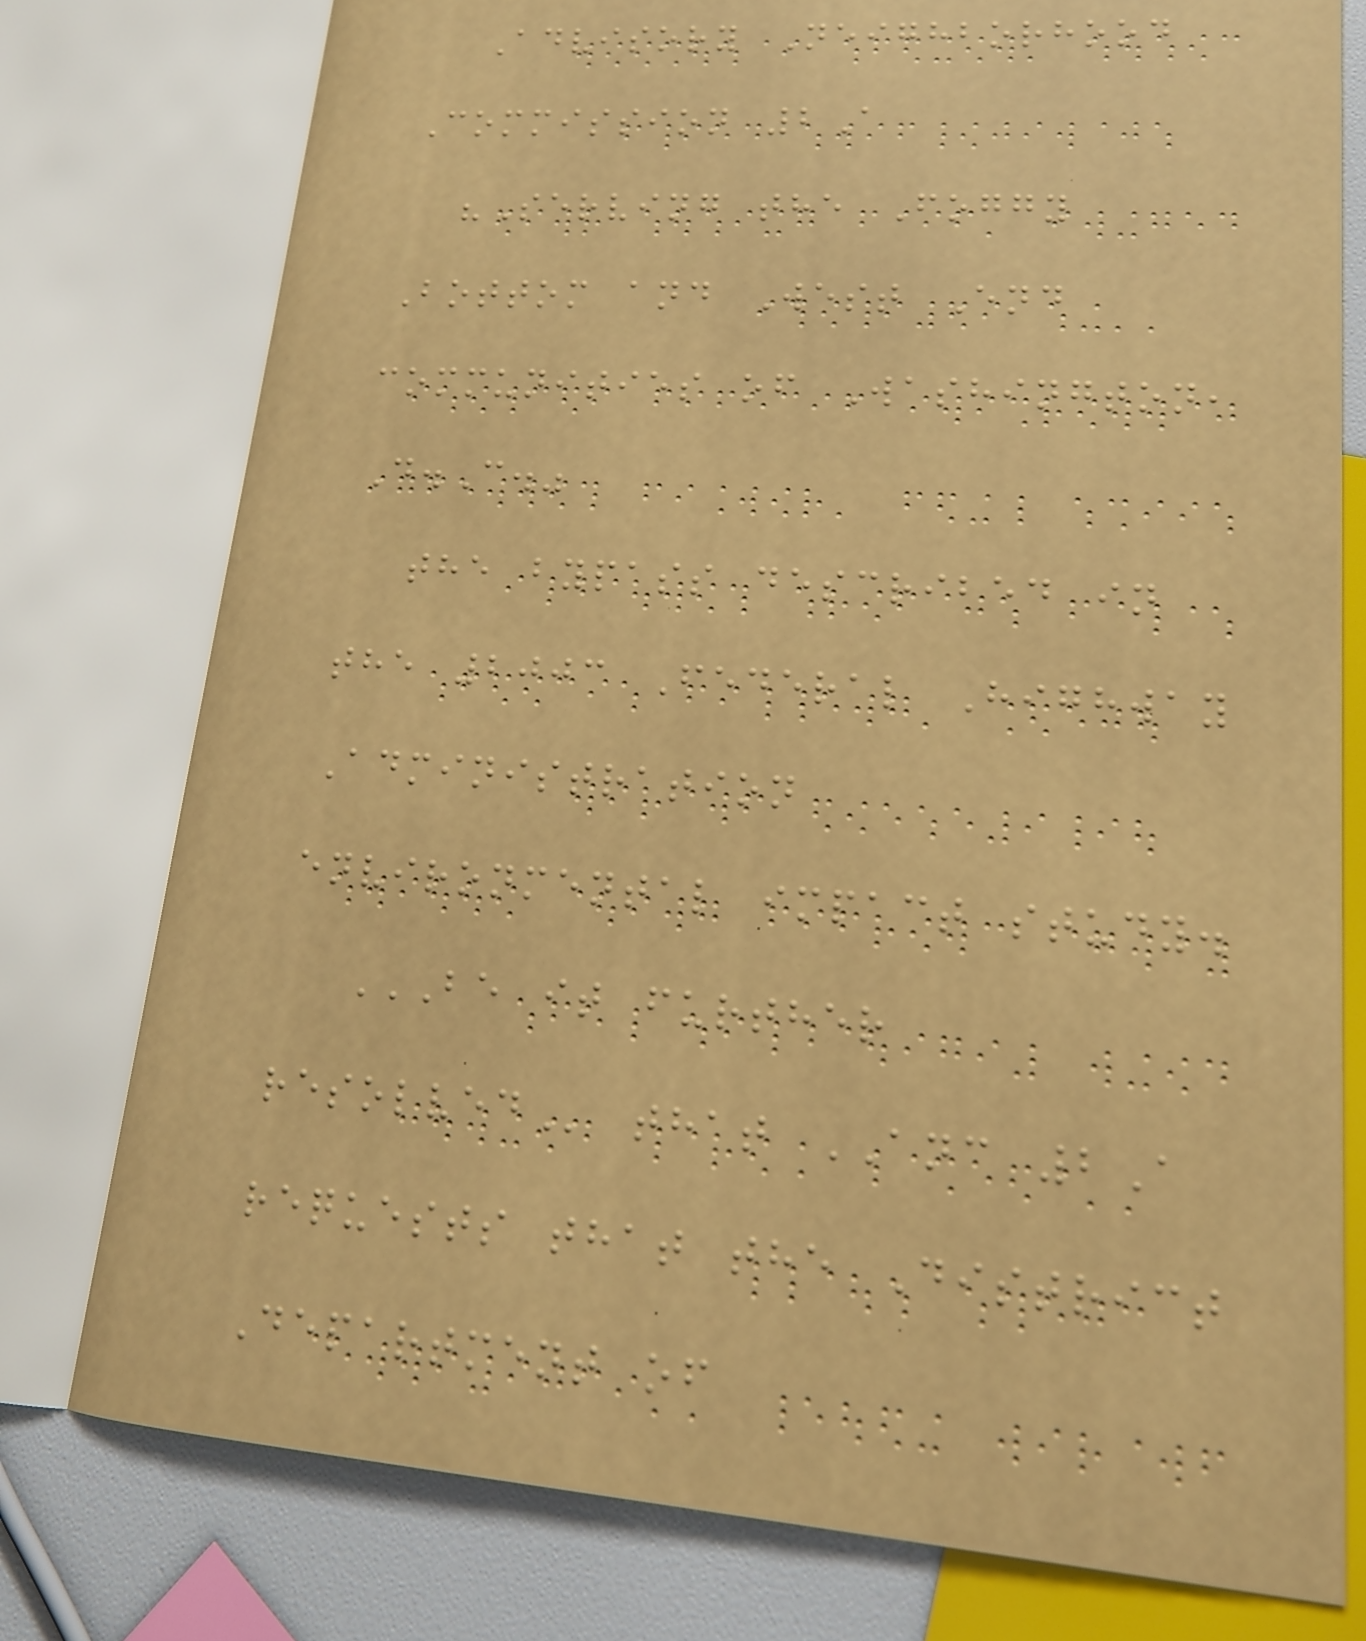Advisory Neighborhood
Commission 2A
"Serving the Foggy
Bottom and West End
communities of Washington,
D.C."
the bypass described in
the 2003 Federal Highway
Administration
environmental impact study.
BE IT FURTHER
RESOLVED that ANC 2A
requests that the District
Department of
